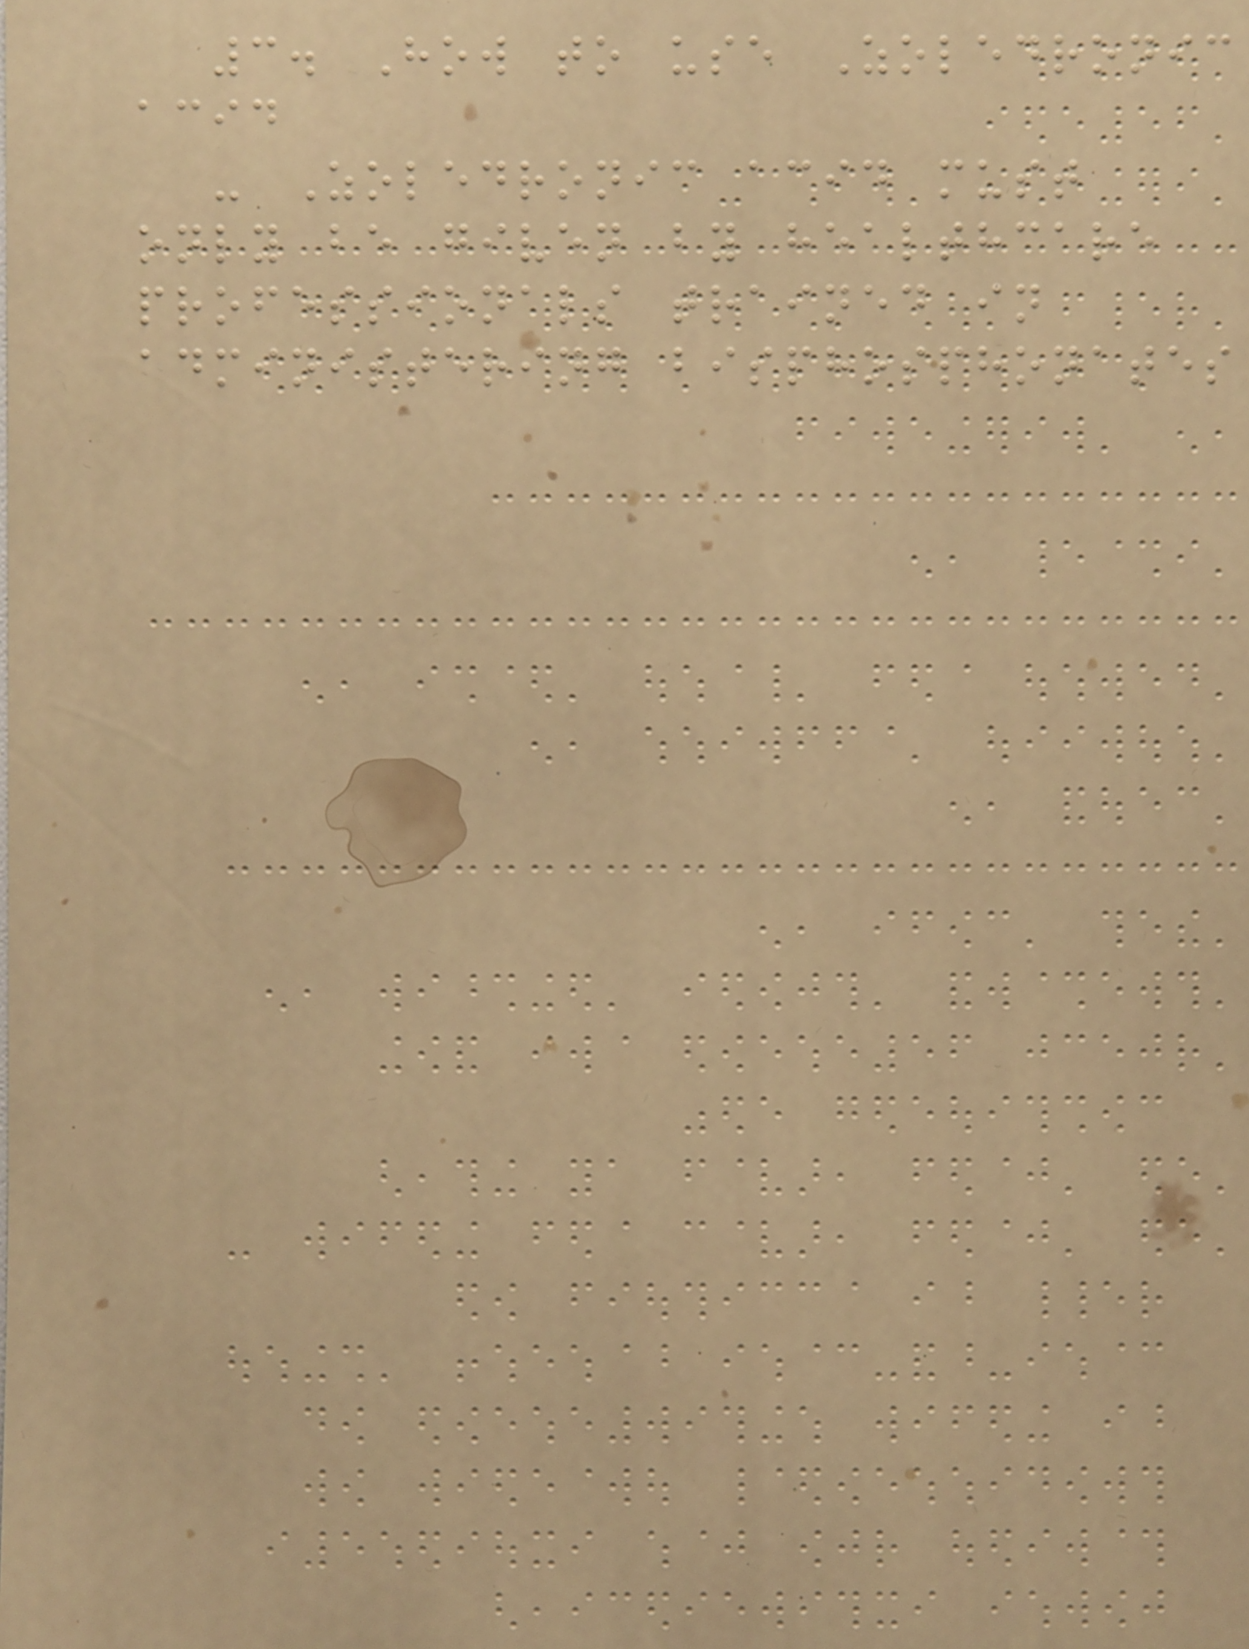3. How to use Zoledronic
acid
- Zoledronic acid must
only be given by healthcare
professionals trained in
administering bisphosphonates
